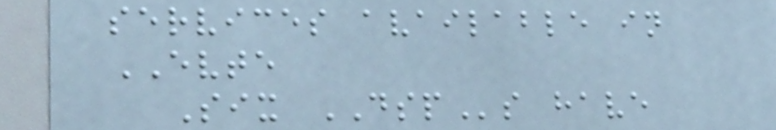services available in
EVTE
Six DSPs have
